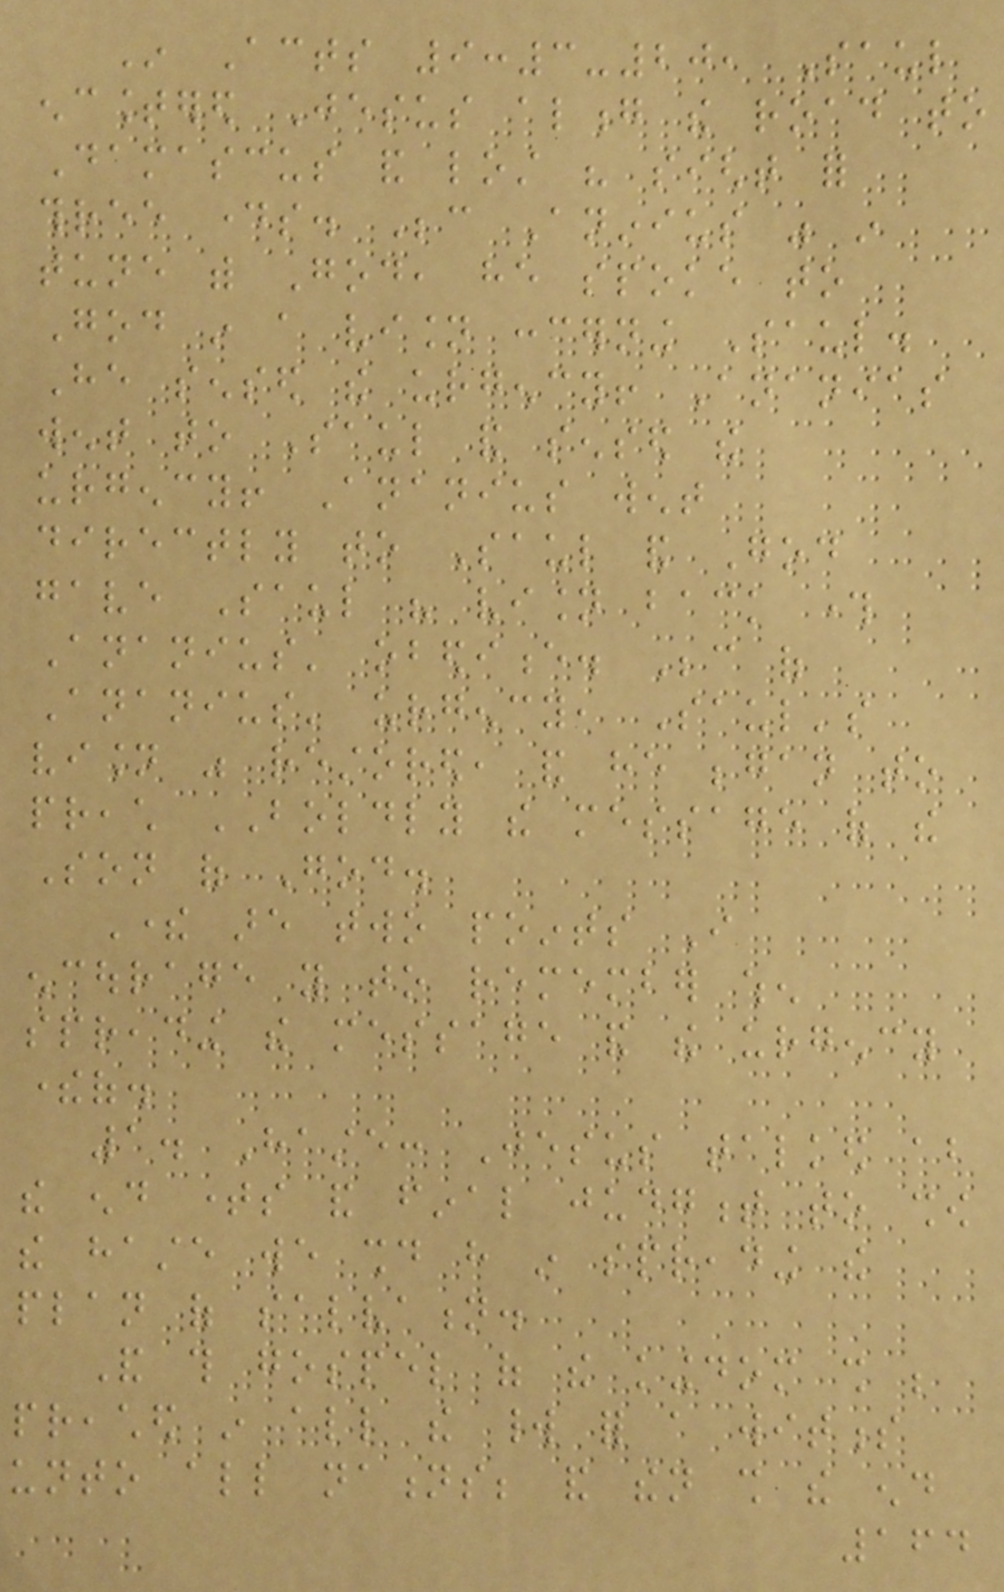In Acts 9:3-20, Saul
encountered Jesus along the road to
Damascus and lost his sight for
three days. Because Aninius was in
tune with God, he spoke to
God in a vision concerning Saul.
He sensed the urgency! Ananias
went to Saul and sensed the
urgency! Ananius went
directly to Saul and God
gave Saul his vision back through
Ananius' obedience. Because of
Ananius' urgency, Saul's
vision was restored, and he began to
preach BOLDLY the message of the
Son of God.
There are two points I
encourage you to remember when
spreading the message and the urgency
thereof.
1. Haste: Jesus talked about
the end times and final judgment to show
the haste we should have in spreading the
plan of salvation.
And this gospel of the kingdom shall be
preached in all the world for a witness
unto all nations; and then shall the end
164
